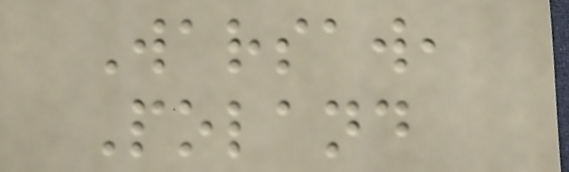Warsaw,
Poland
